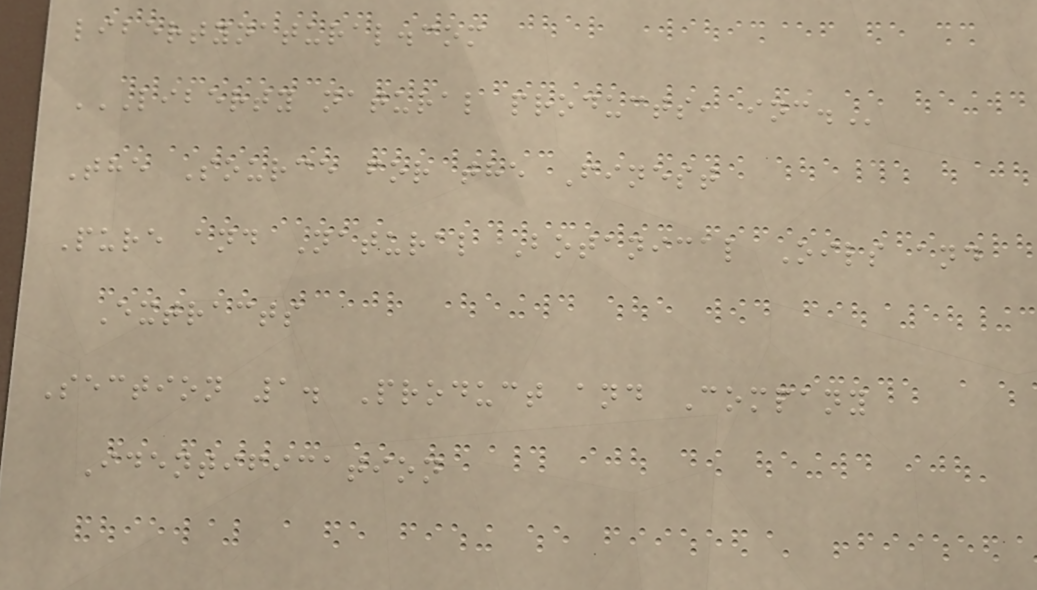libertynatural.com
LIBERTY NATURAL PRODUCTS, INC.
The Source for the Finest
Pure and Natural Botanical Oils and
Extracts
Section 1. Product and Company
Identification
